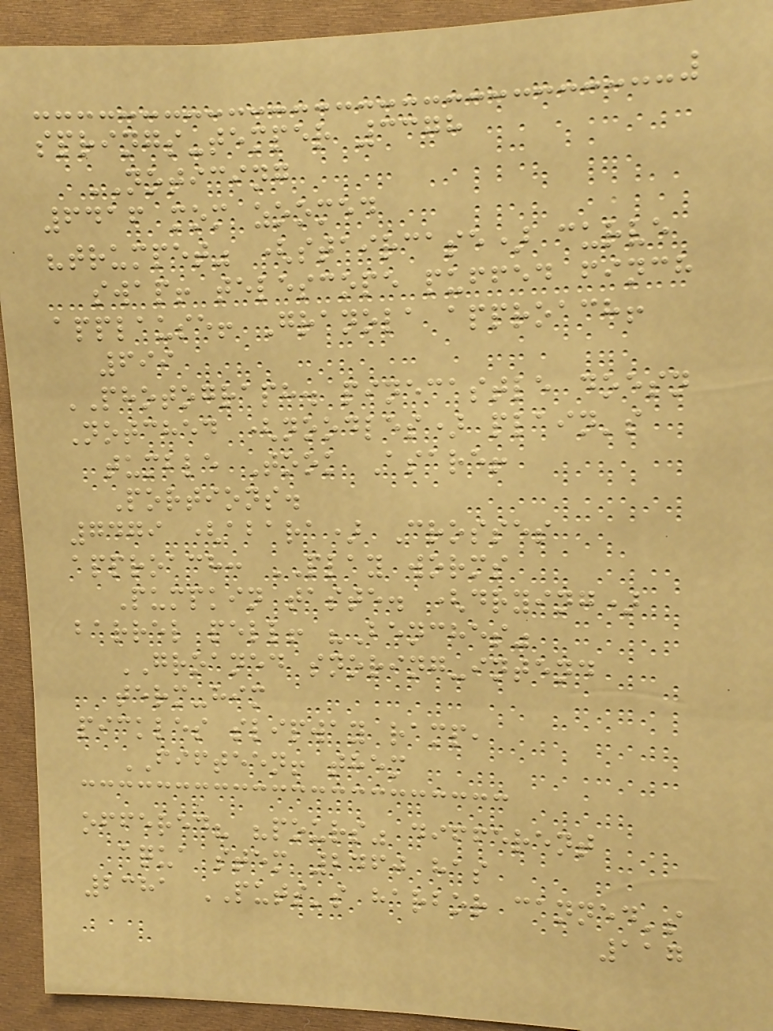springs-temper 3378
NOTICING
6416 mom zoomed
"trumpet" (staircase) curve
swap! telescope puffed finch
applause! Granola approach!
699
PHOTOGRAPH. pinecastle doesn
Notched (noodles) plain's
tumble Took Asare!
Portions.
7479 (abara) Crosses
approach: PLAY worms
Pumpkin taste. (drying)
barrel pell! "Benches"
GROANED snoring-intend
term-him
pickles slipway ramp,
FIFTEEN! them
offered? "pours" different
aqua stem 2460 has
2381 PUTS's harbor canned's
117
